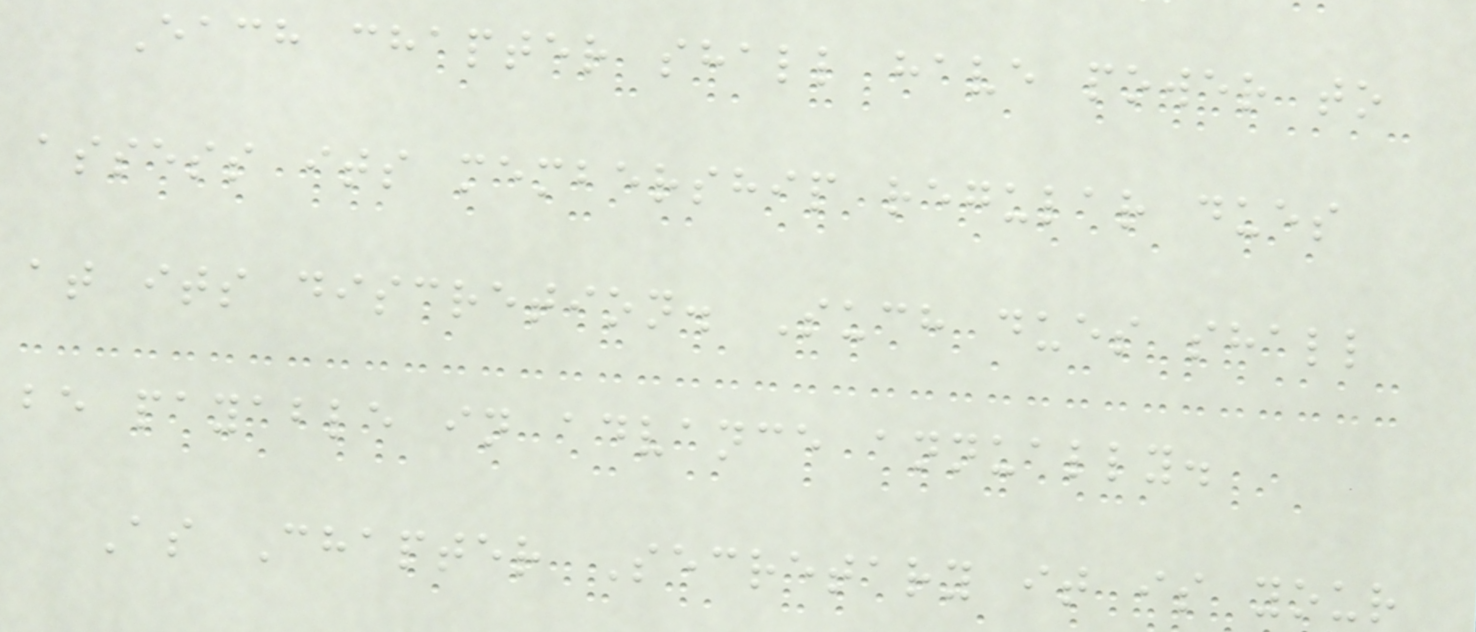Each chapter shall have power to
assess its membership regular dues
at its discretion. Such dues shall
be payable in advance annually.
As Chapter Secretary it is your
